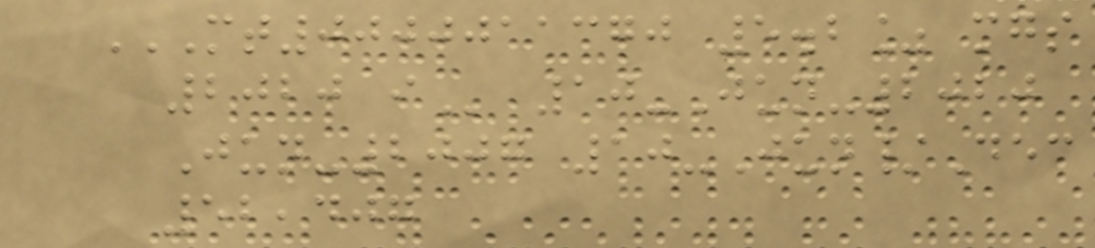MT0000011370 5.2% MGS
2020 I 10-Jun-2020
Jun-2007 10-Jun/Dec
52,407
